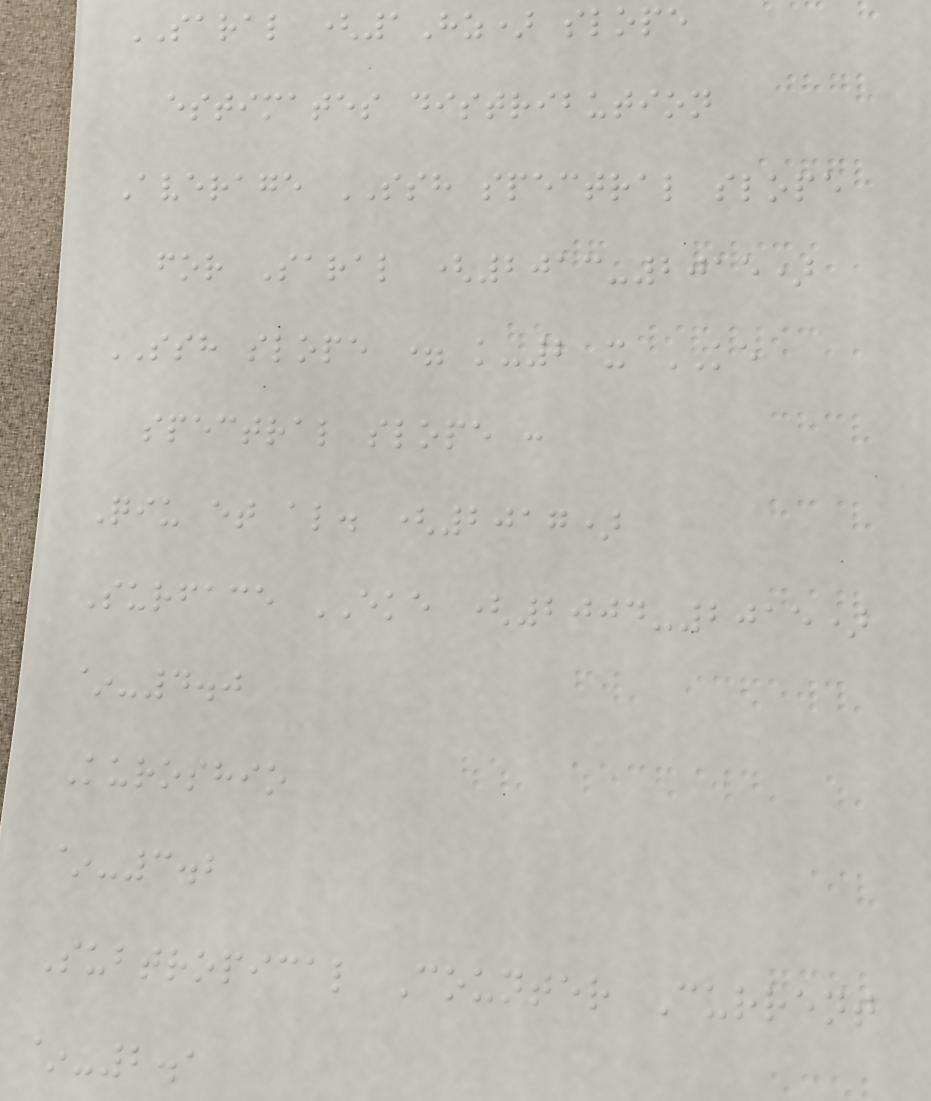SARAL (1Hz) slope
estimates distribution
Average SSH spectral slope
for Saral (2013-2015)
SSH slope = k-2 x KE
spectral slope :
Qiu et al. (2017)
Surface EKE (2004-2015)
~-4.0
Kuroshio
~-3.2
Subtropical Counter Current
~-2.1
